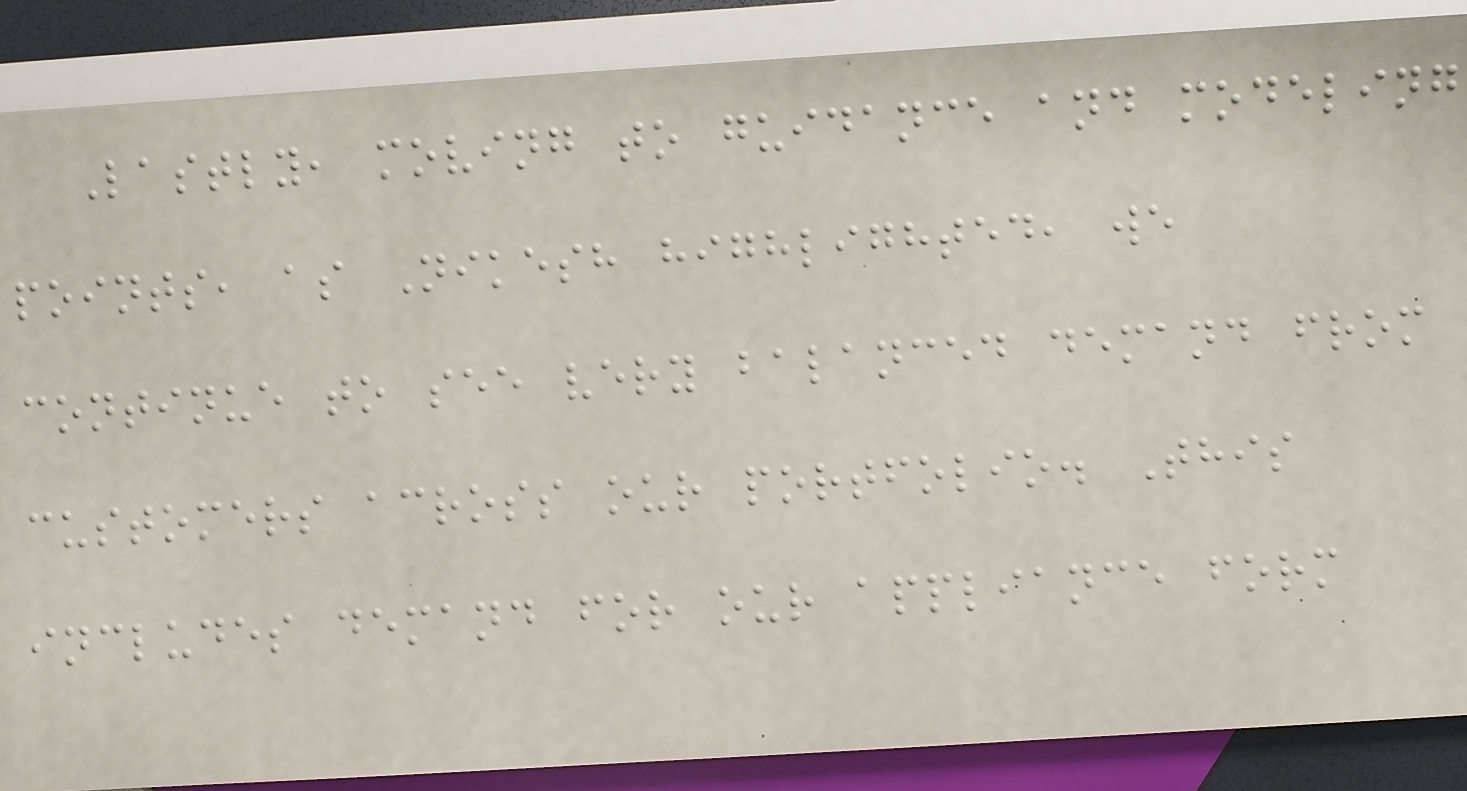Lastly, moving to guidance and modeling
points, as Nikesh highlighted, we
continue to see very balanced demand from
customers across our portfolio. This
includes demand for our appliance form
